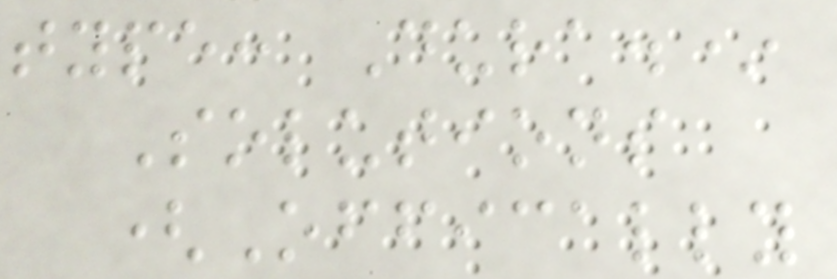type: Dura.*
Solutions
(Offically
